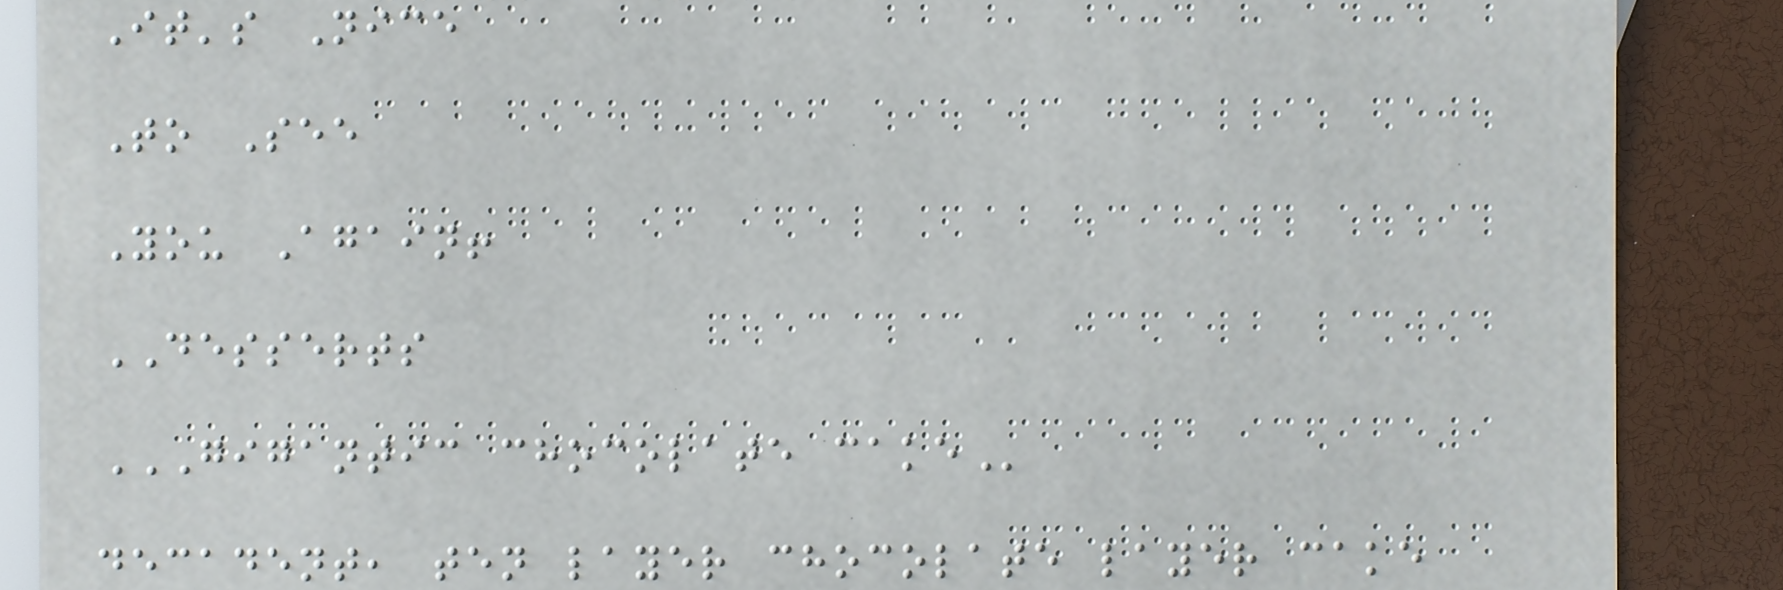It's Nice
To See
You Again!
DESSERTS
GIGANTIC CHOCOLATE CAKE
decadent, ten layer chocolate layer cake
